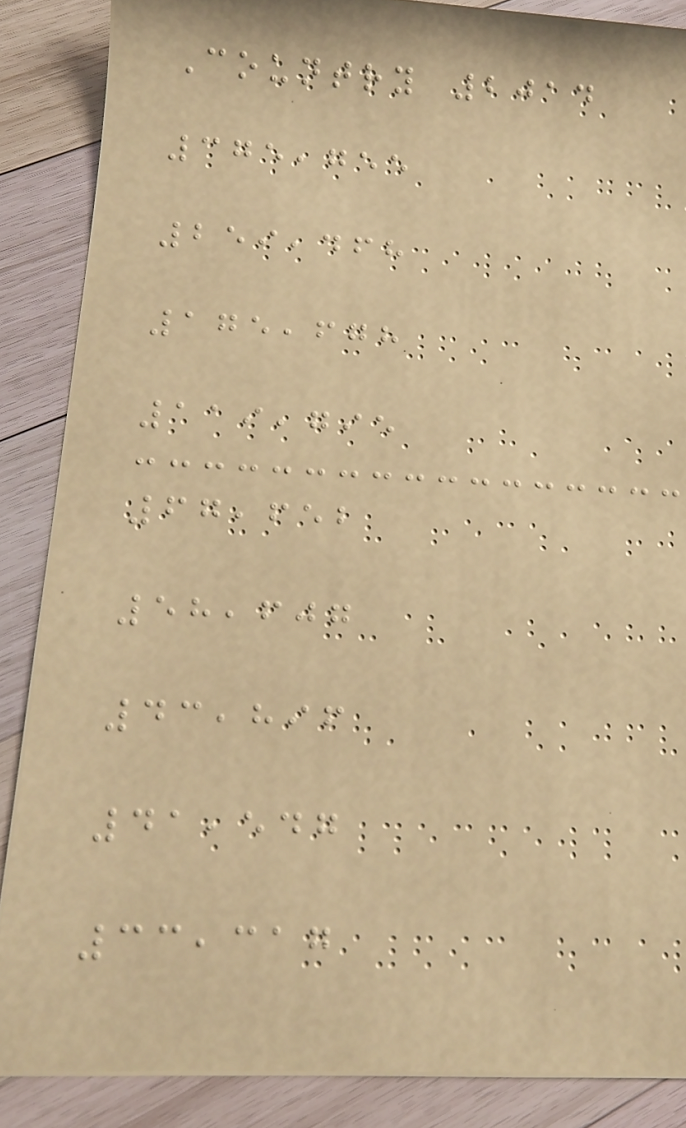Country 2014
375,755
259,468
175,678
119,795
67,652
58,607
43,896
41,547
33,317
